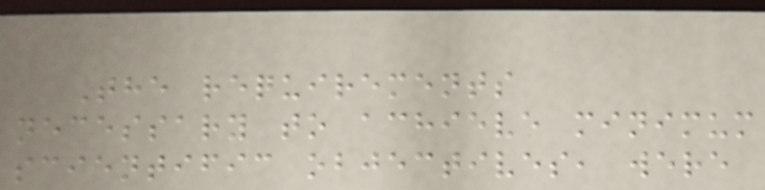The requirements
necessary to achieve minimum
scientific objectives, were
